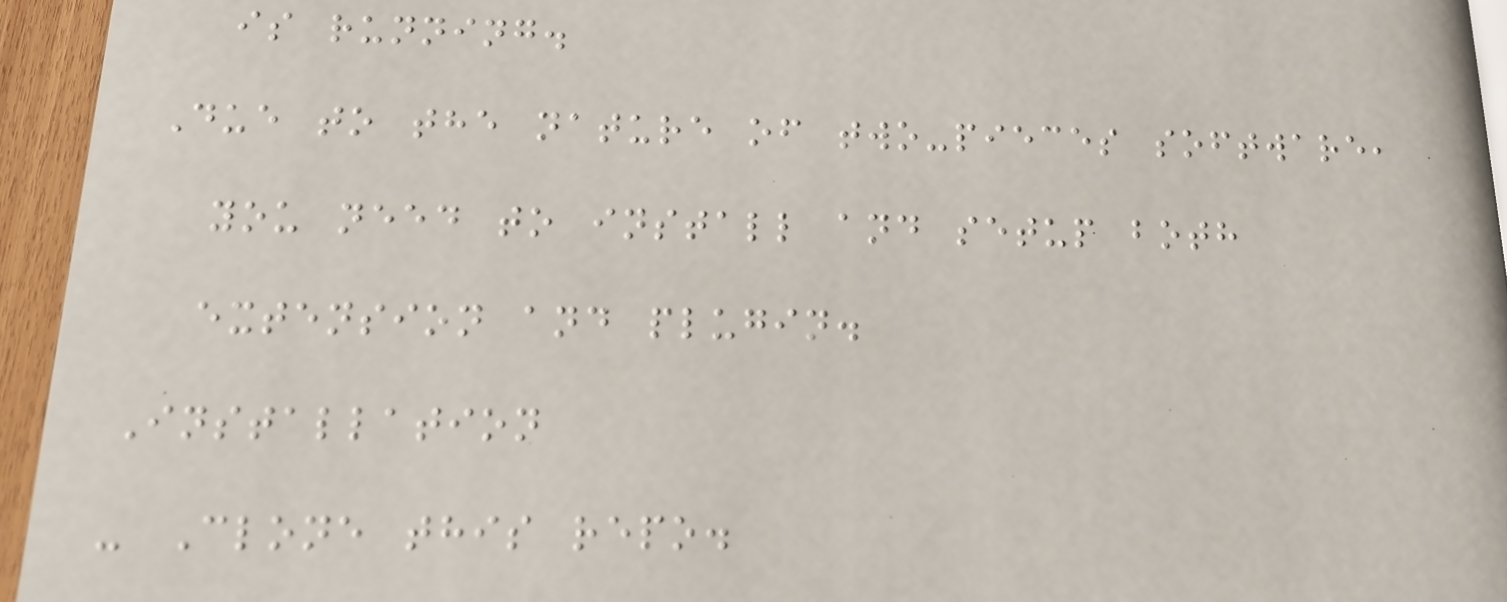is running.
Due to the nature of two-pieces software,
you need to install and setup both
extension and plugin.
Installation
- Clone this repo.
